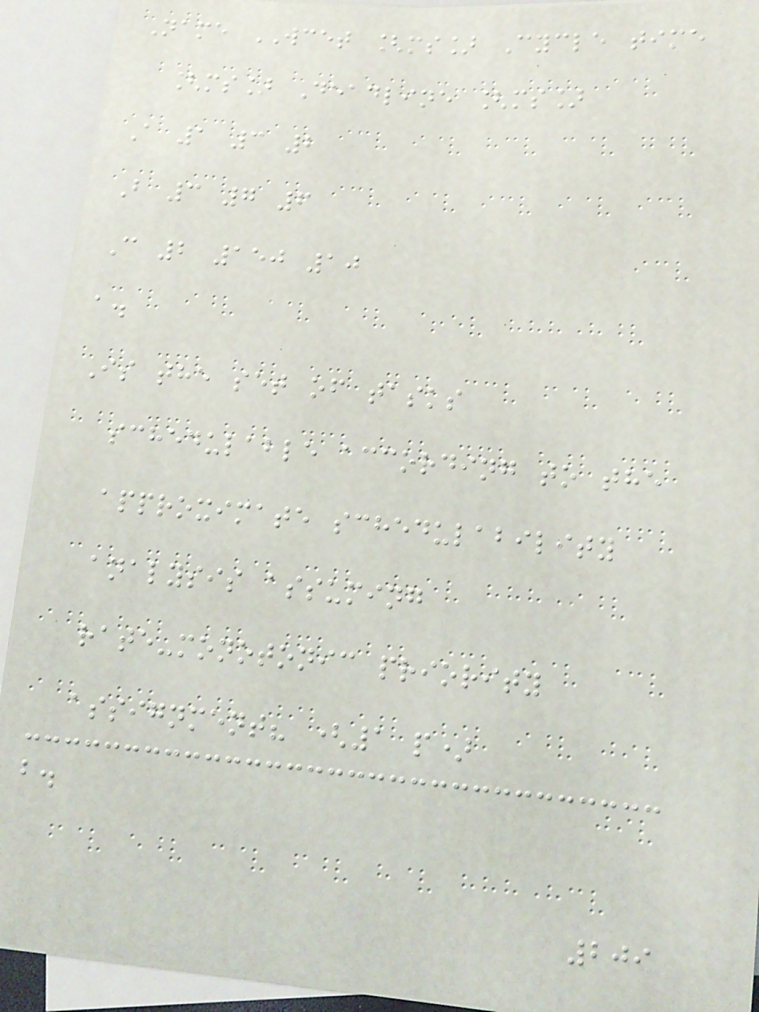Name WCET [ms] Cycle time
[ms] Deadline [ms]
A 1 3 2
B 3 7 6
C 2 150 10
a.
Is the set of tasks
schedulable according to the
approximate schedulability
analysis assuming
rate-monotonic priority
assignment? (1 p)
b.
209
